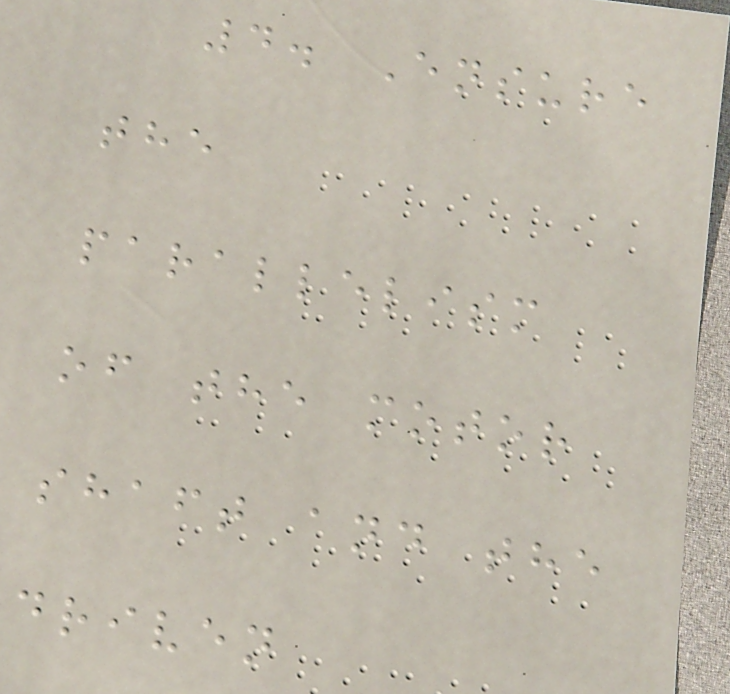4. Ensure
the
parallelism
of the motor
shaft and the
driven
